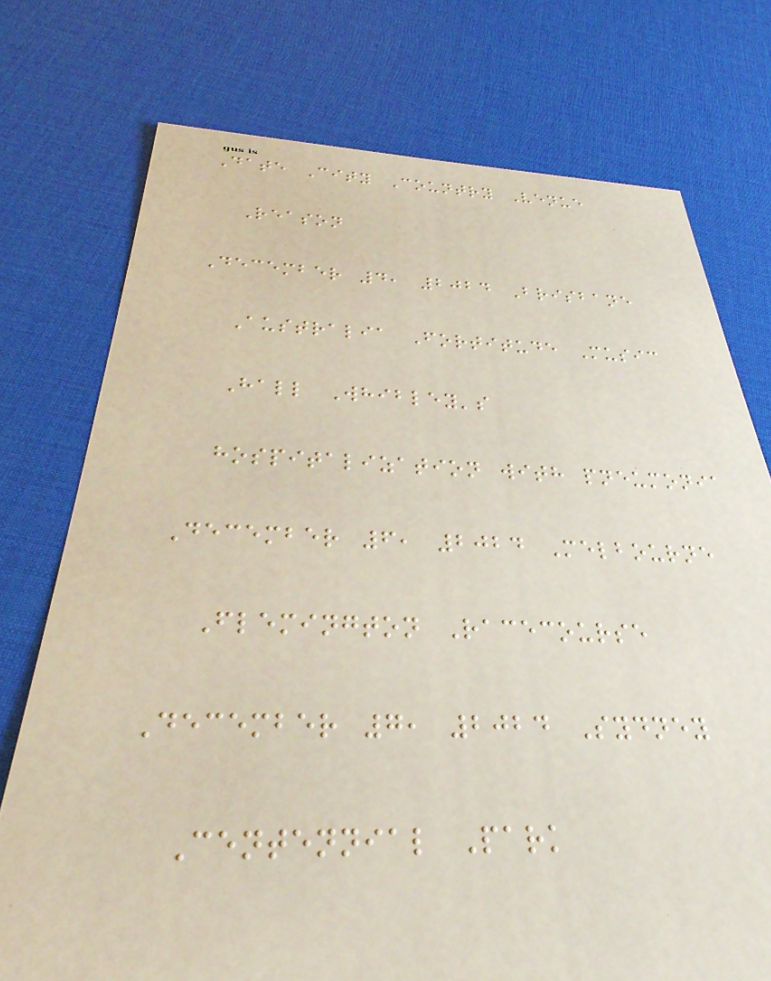Date City Country Venue
Reason
December 4, 2024 Brisbane
Australia Fortitude Music
Hall Whibley's
hospitalization with pneumonia
December 6, 2024 Melbourne
Flemington Racecourse
December 7, 2024 Sydney
Centennial Park
